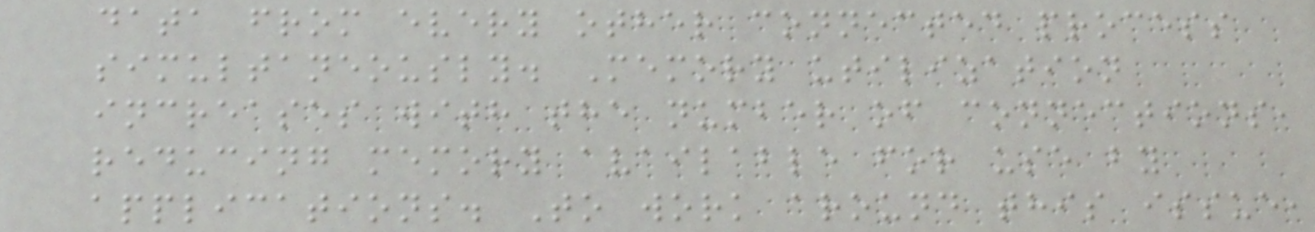data from every other connected process
simultaneously. Memory utilization
increases with the number of connections,
reducing memory available for use by
applications. To work around this issue,
